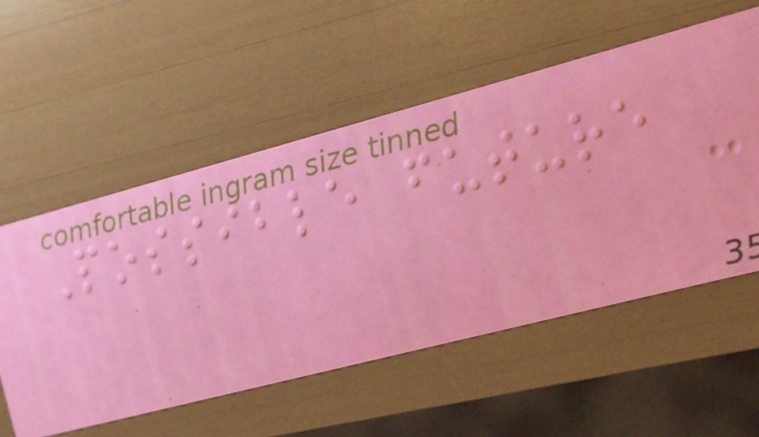Possible future
